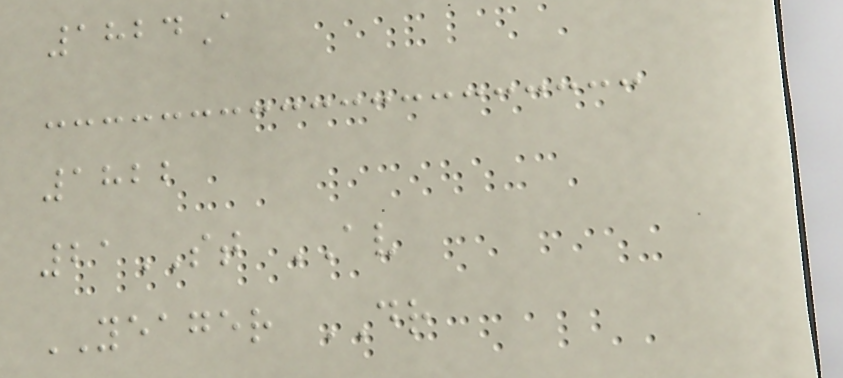1824A
1822
21ST AV
YEAGER DR
